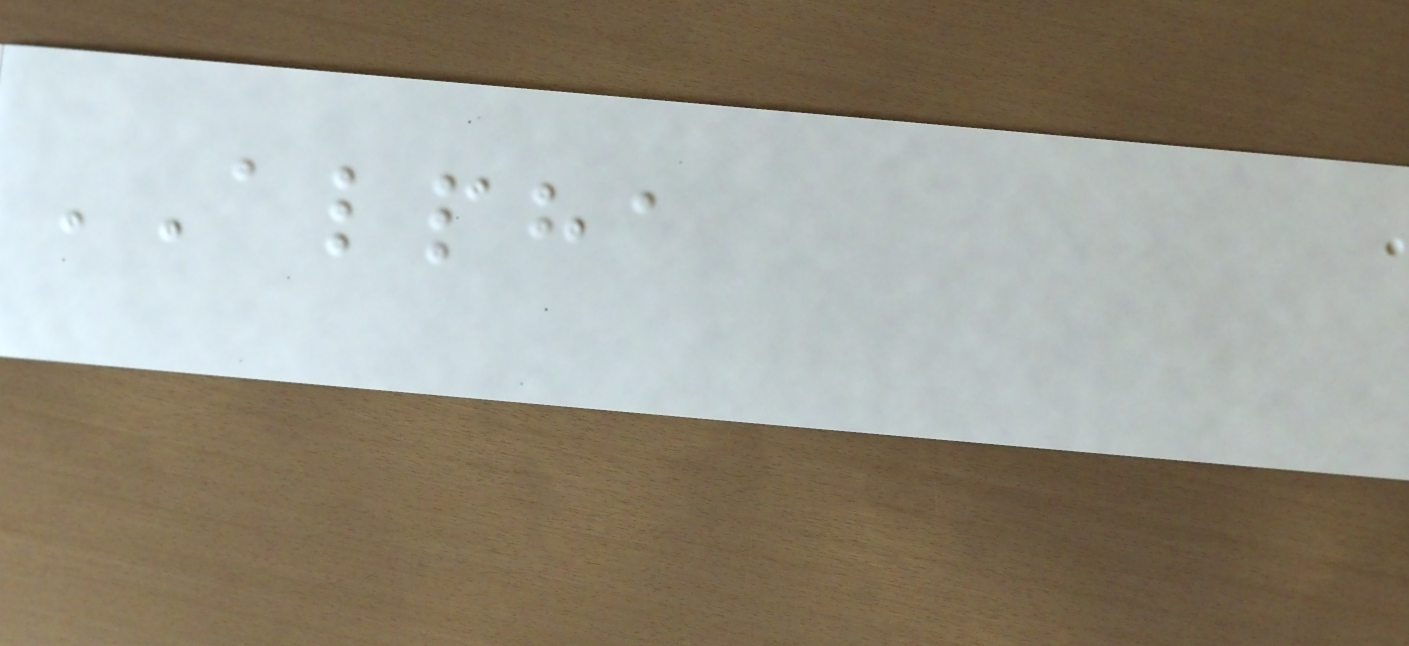ALPHA
